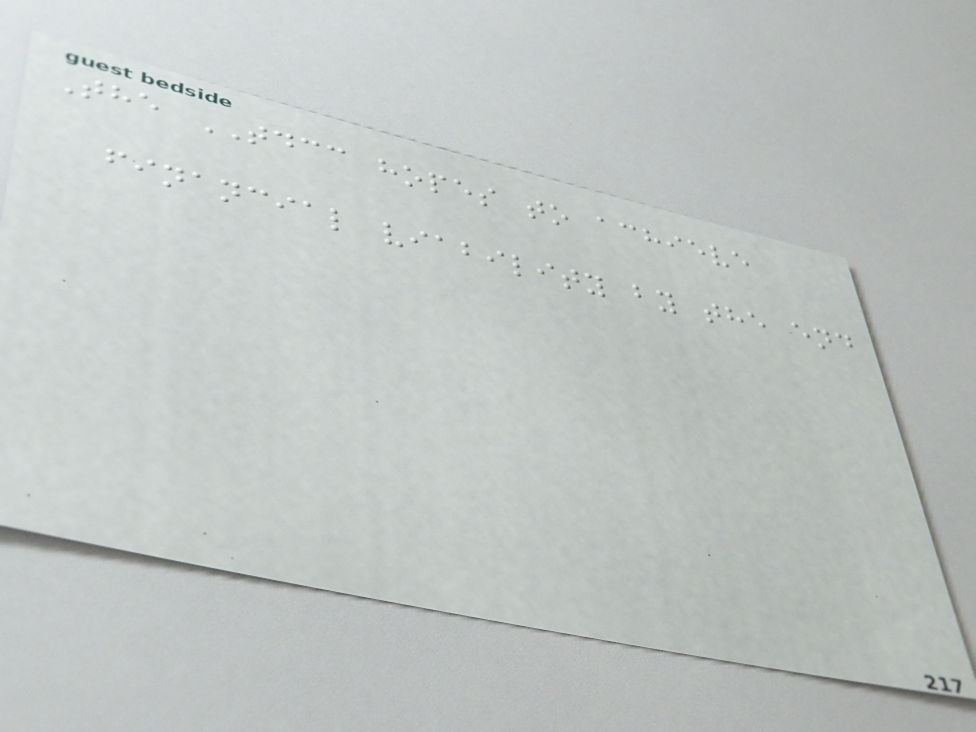The TDCC hopes to achieve
financial viability by the end
